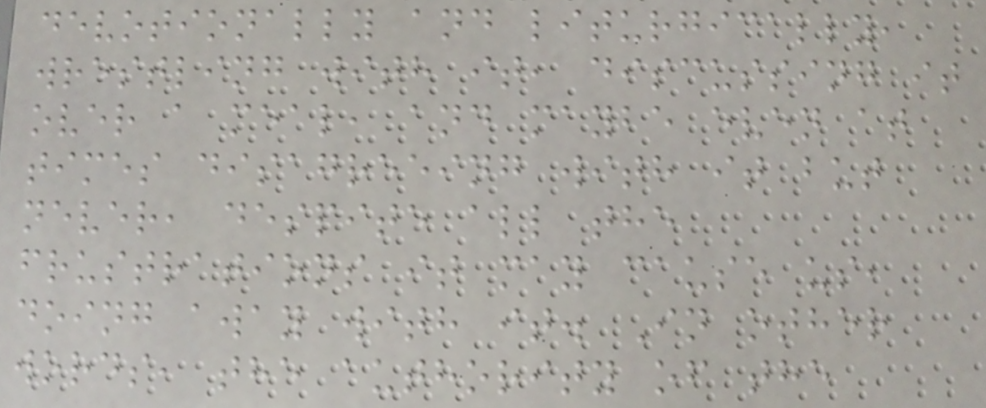devotionally and liturgically,
wrestling with it, discussing it
over a meal, and maybe even at
times disagreeing with it but
never, despite all the
frustrations it may cause us,
doing away with it. In other
words, the authority of the
